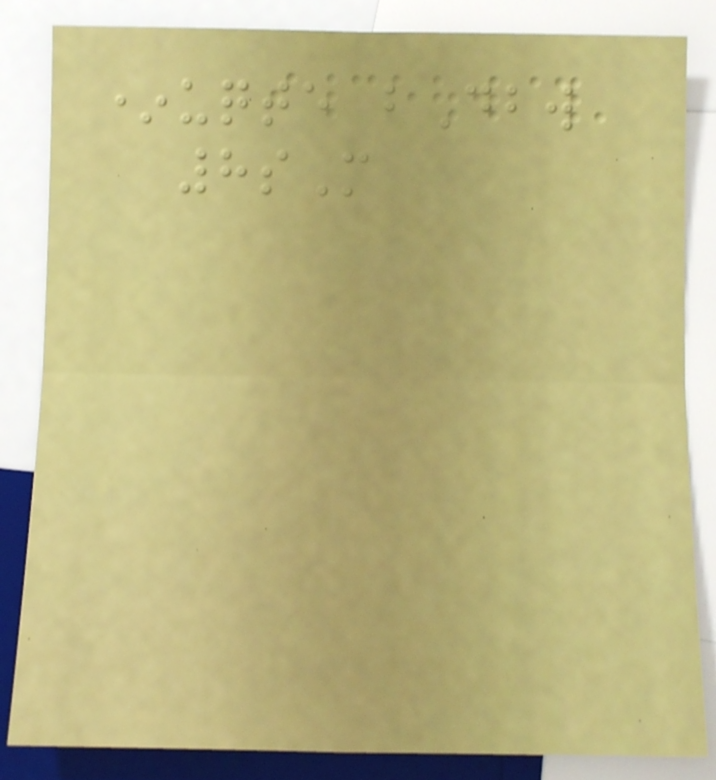*uqte bDbw
8sM
